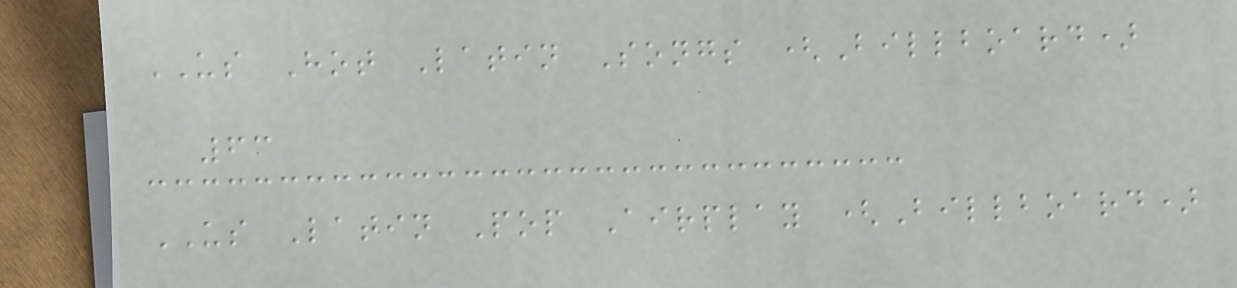US Hot Latin Songs (Billboard)
63
US Latin Pop Airplay (Billboard)
